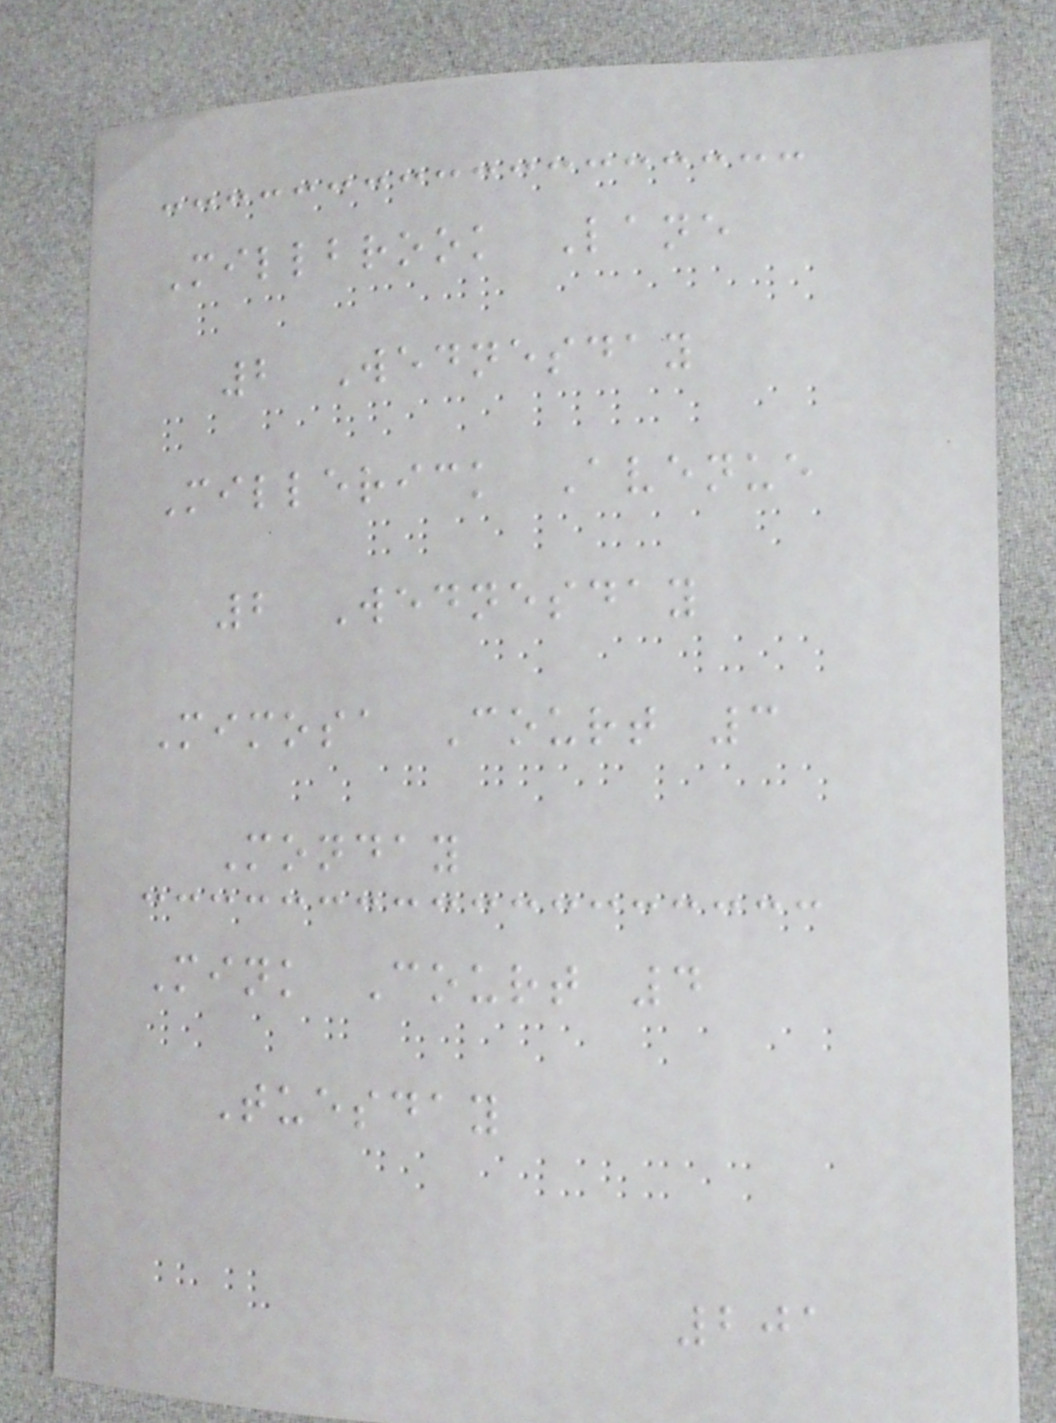Millbrook Lane
2 Wednesday
Millerick Avenue
2 Wednesday
Mimosa Court 3
Monday
Mink Court 4
Tuesday
201
